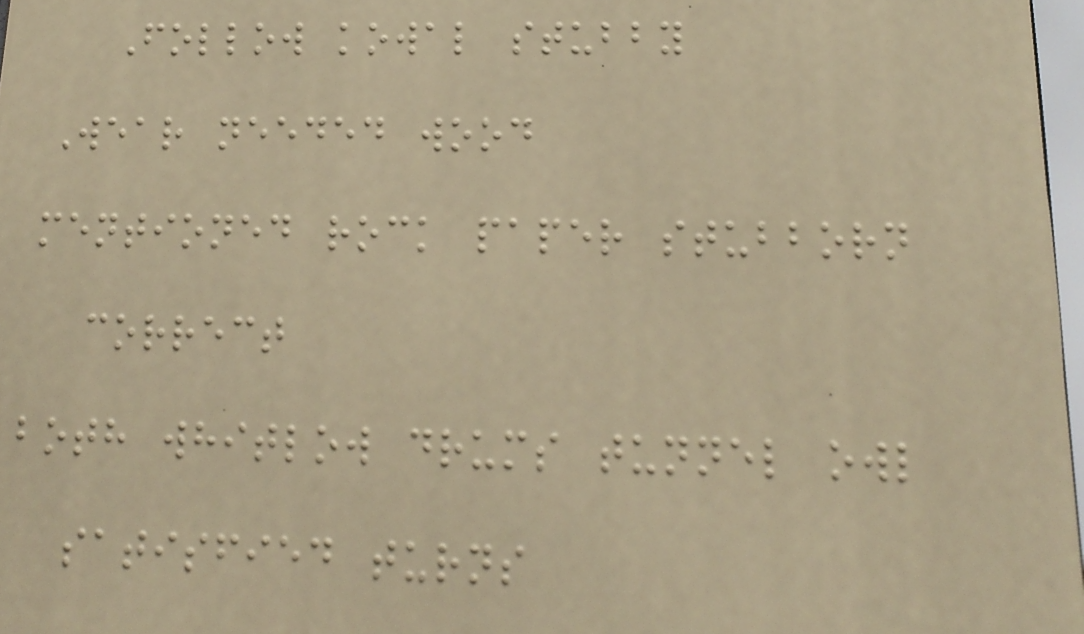Follow kowal stubby
Wear needed wood
mentioned rock paper stubborn
correct
both whitlow drums tunnel owl
satisfied turns
